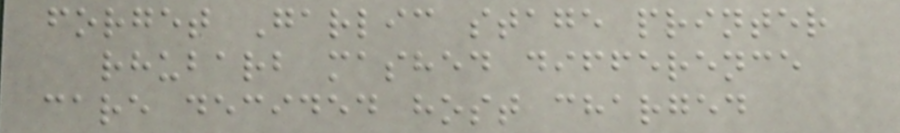forget Garlic stage printer
rhubarb mashed difference
care decided host charged
